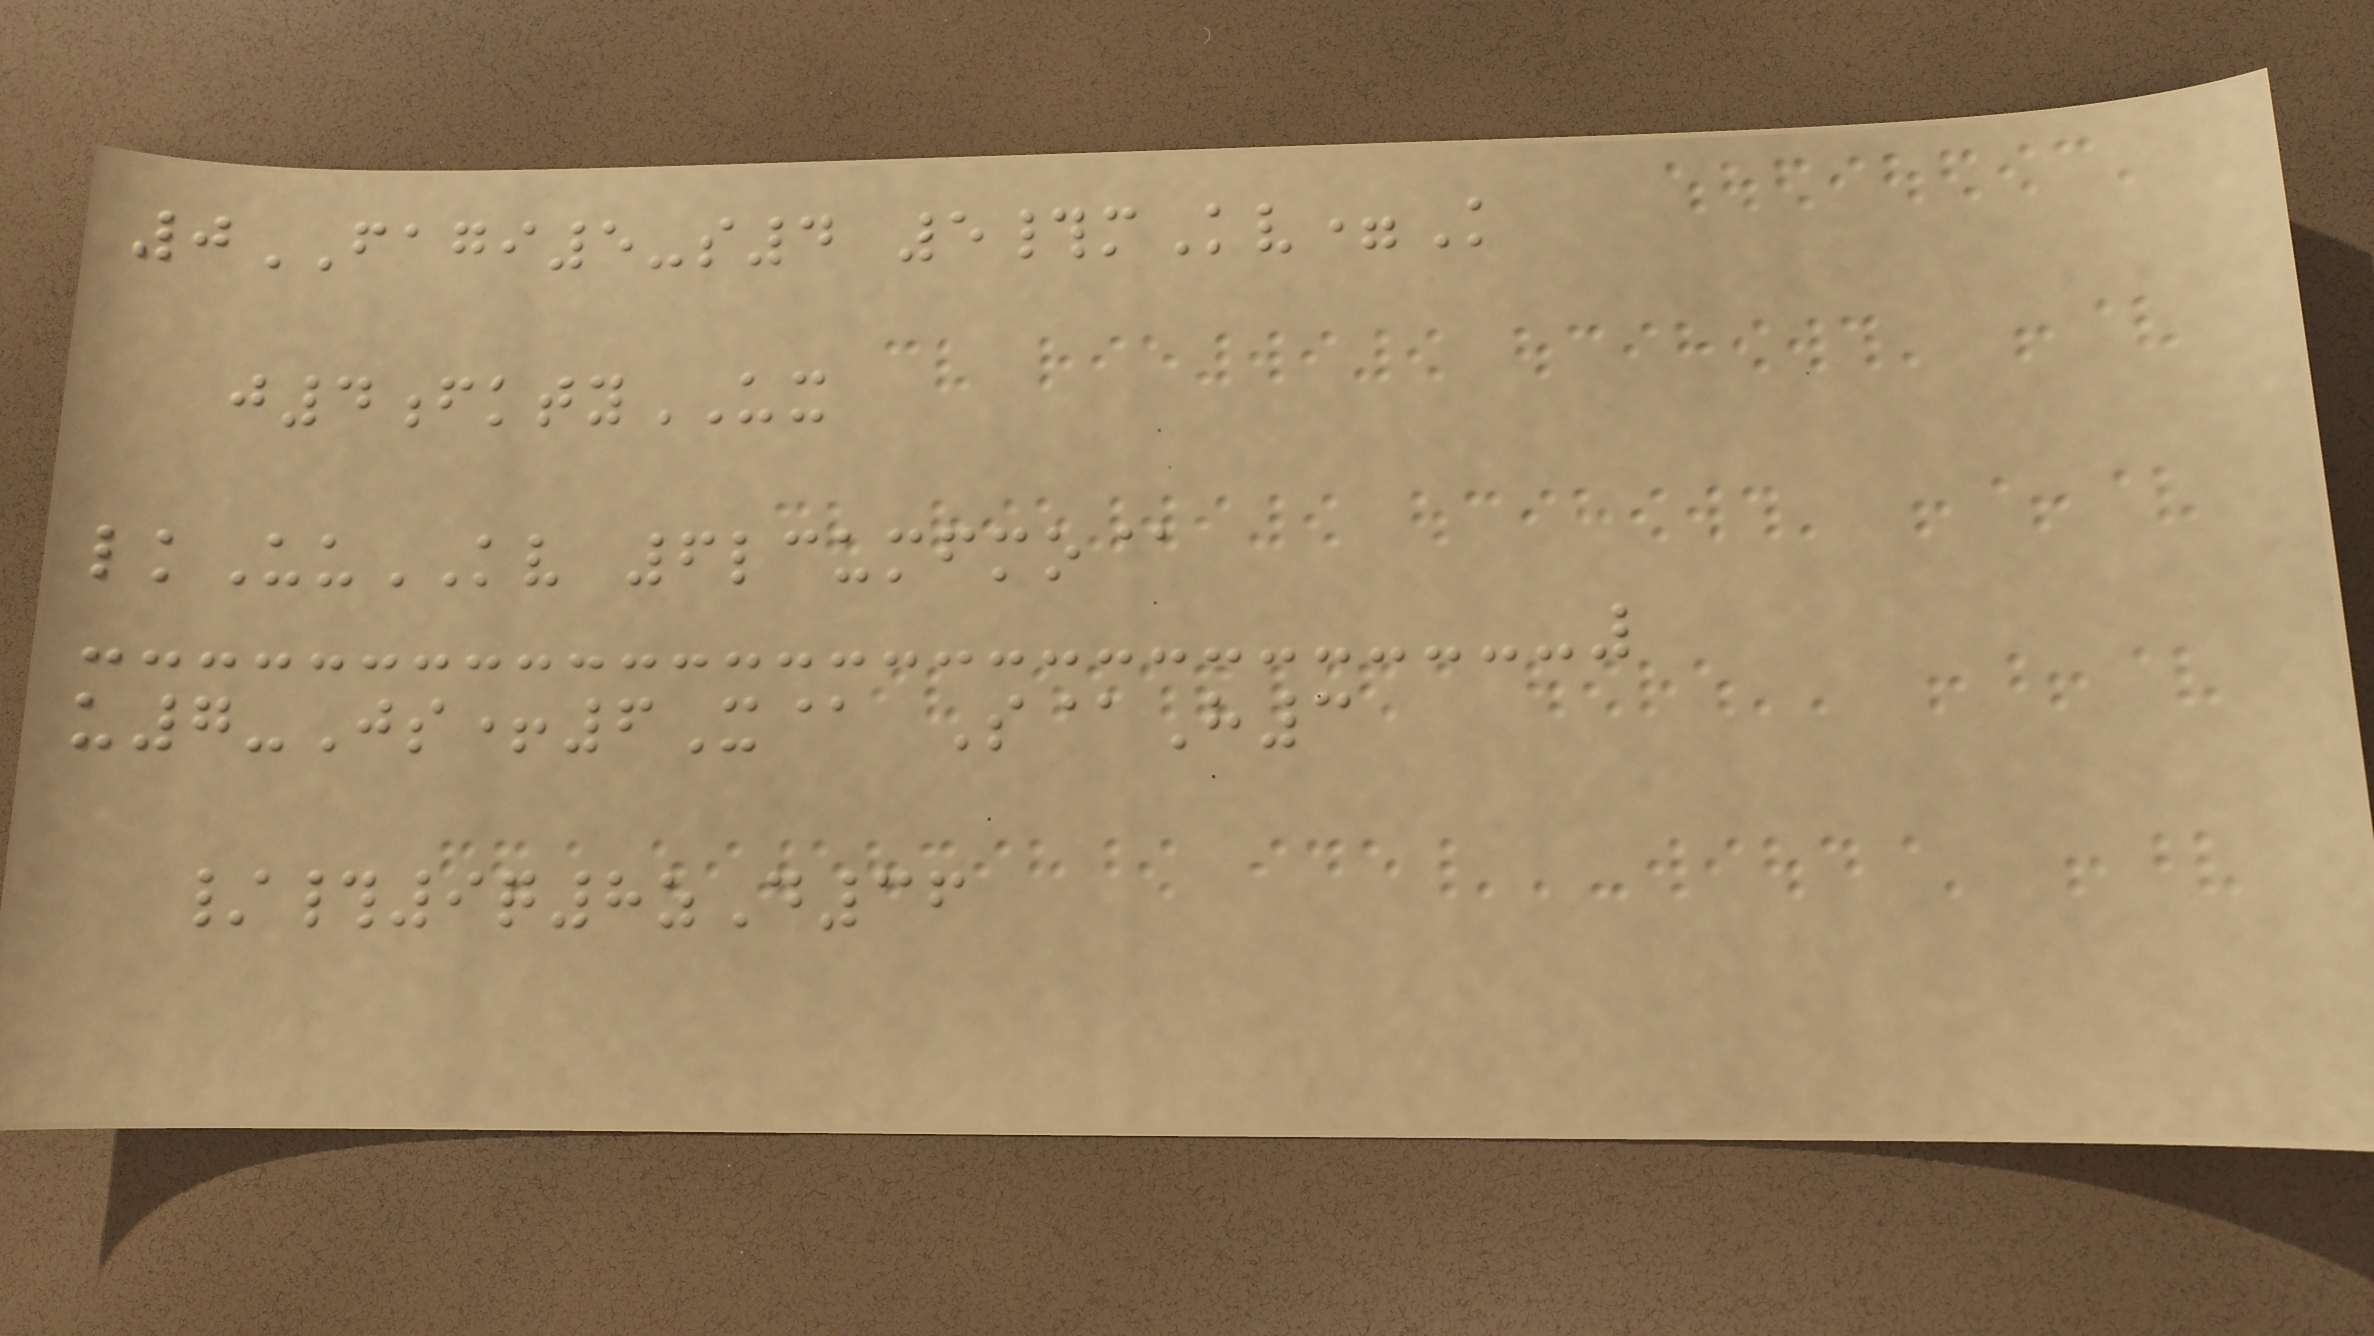0FAGI5-s4 5#mKv=K
j4fktyUX
lkUuKV 6lcumfmo@
u7-Js+6X@ S@H3
/#9q8zD36
